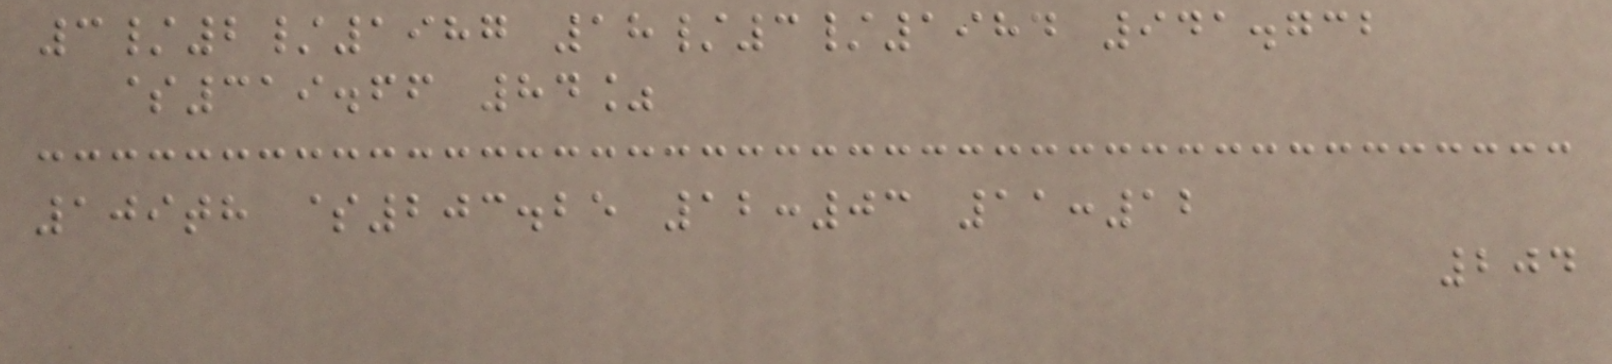3/2/1987 18/3/1984 941.732
$319.66 84%
109th $203.25 12:03 11:12
204
